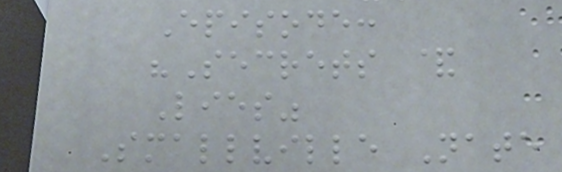Episode:
"Secrets &
Lies"
Smallville Nate
